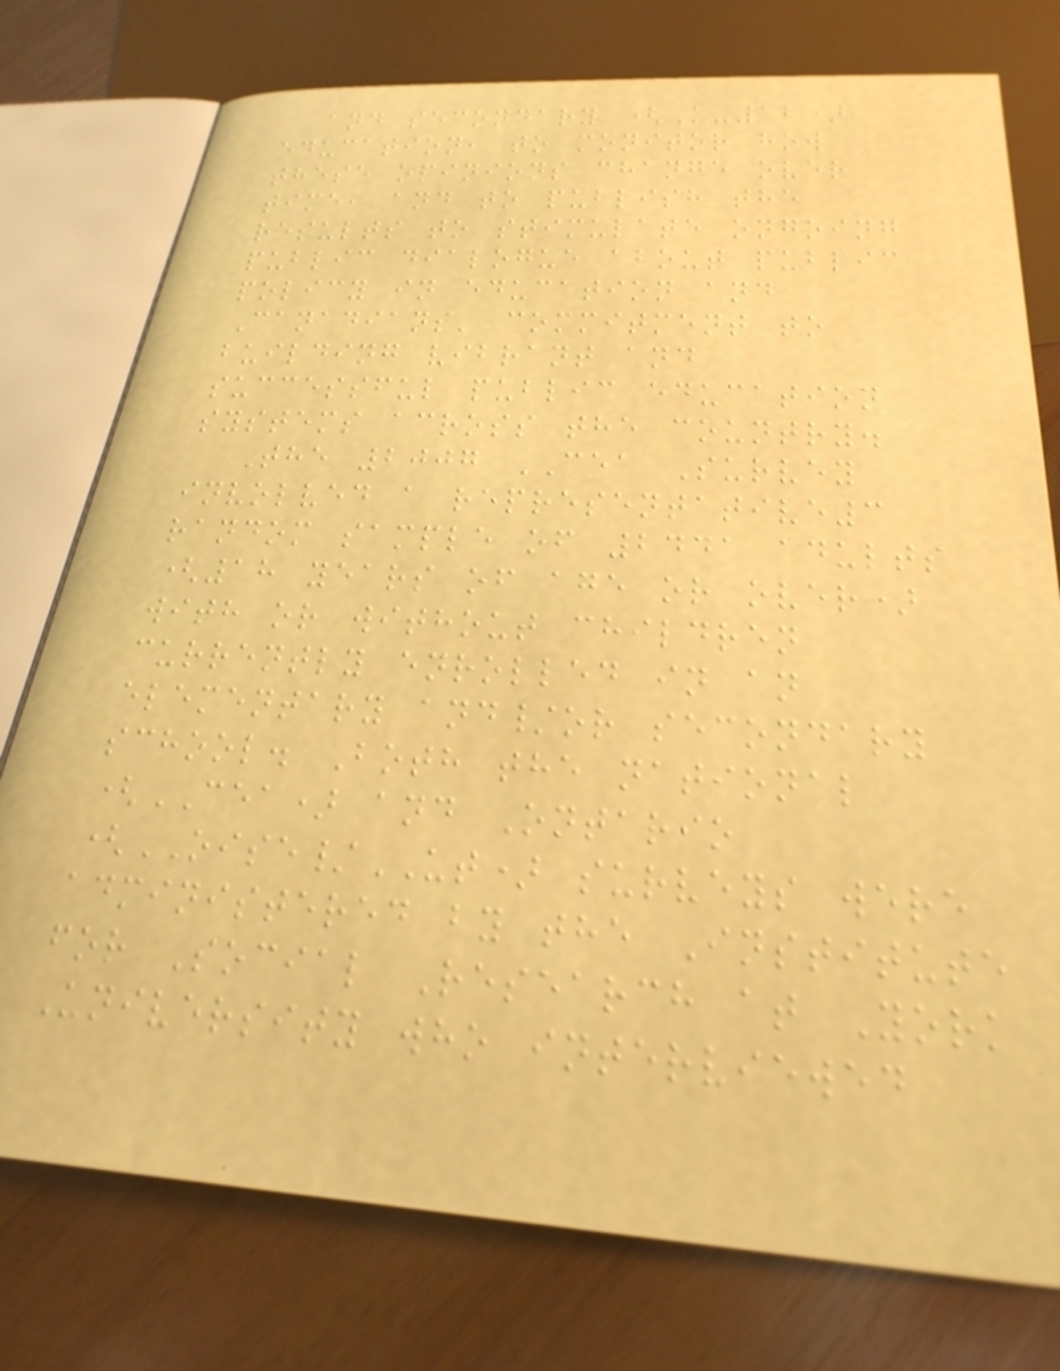and secondary (K-12)
education, to monitor how
these opinions change over
time, and to publish the
results to stimulate ongoing
public dialogue about public
policy in education and
Canadians' commitment to
building vibrant and
successful public education
systems across the country.
The 2007 CEA Survey
involved a representative3
random sample of 2441 adults
(18 years of age or over)
with or without children
currently enrolled in an
elementary and/or secondary
school. Both the national
(CEA) and Ontario
(OISE/UT) surveys were
administered by the Institute
for Social Research at York
University who interviewed
